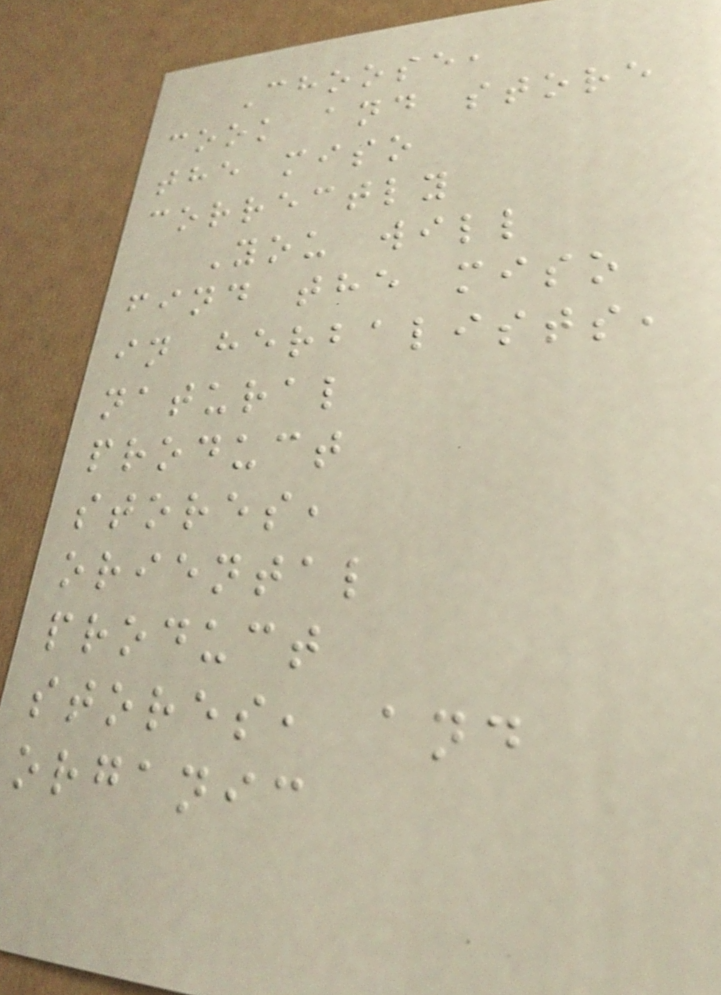Choose,
cook and store
the miso
correctly
You will
find the miso
in herbalists,
natural
product
stores,
oriental
product
stores, and
organic
